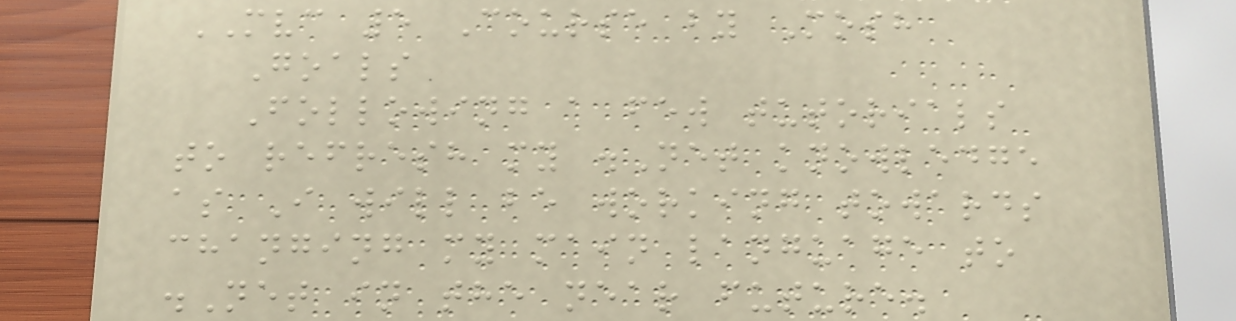MVC 5 Course by Mosh
Goals
Following a few tutorials
to refresh my .Net knowledge
as I will be working towards
changing my main language to
.Net in the near future.
